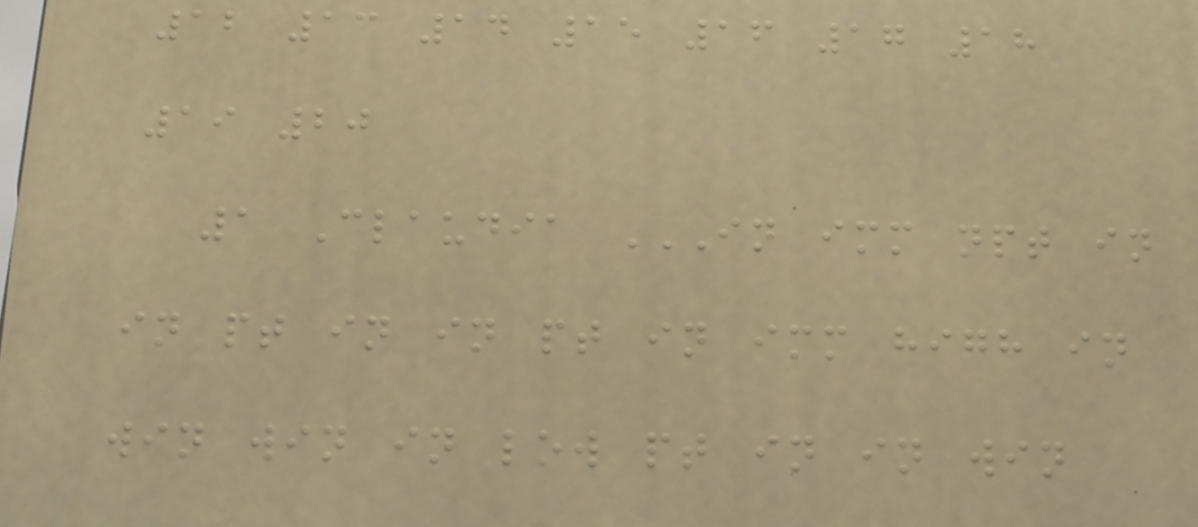12 13 14 15 16 17 18
19 20
1 Claudia IN IMM NPT IN
IN PT IN IN PT IN IMM HIGH IN
WIN WIN IN LOW PT IN IN WIN
